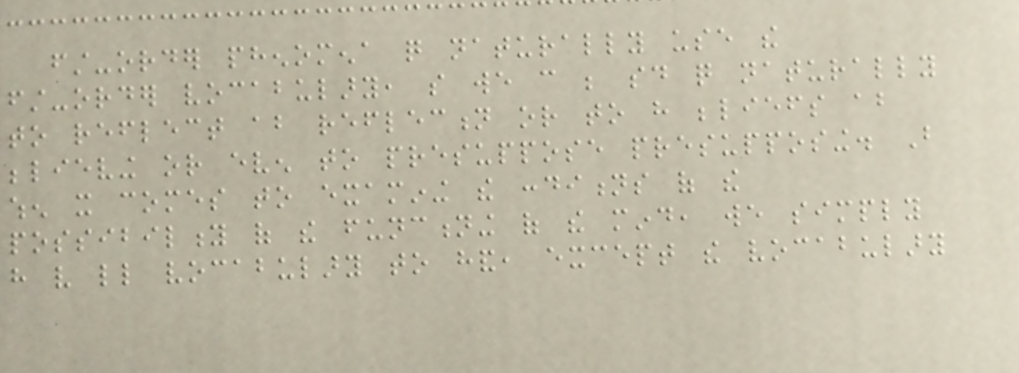first-order phenomena quite naturally use the
first-order vocabulary, so we can be said quite naturally
to reflect about reflection or to have beliefs about
believing or even to presuppose presupposing. But
when it comes to examining the conditions of the
possibility of the functioning of the mind, we simply
have very little vocabulary to hand, except the vocabulary
